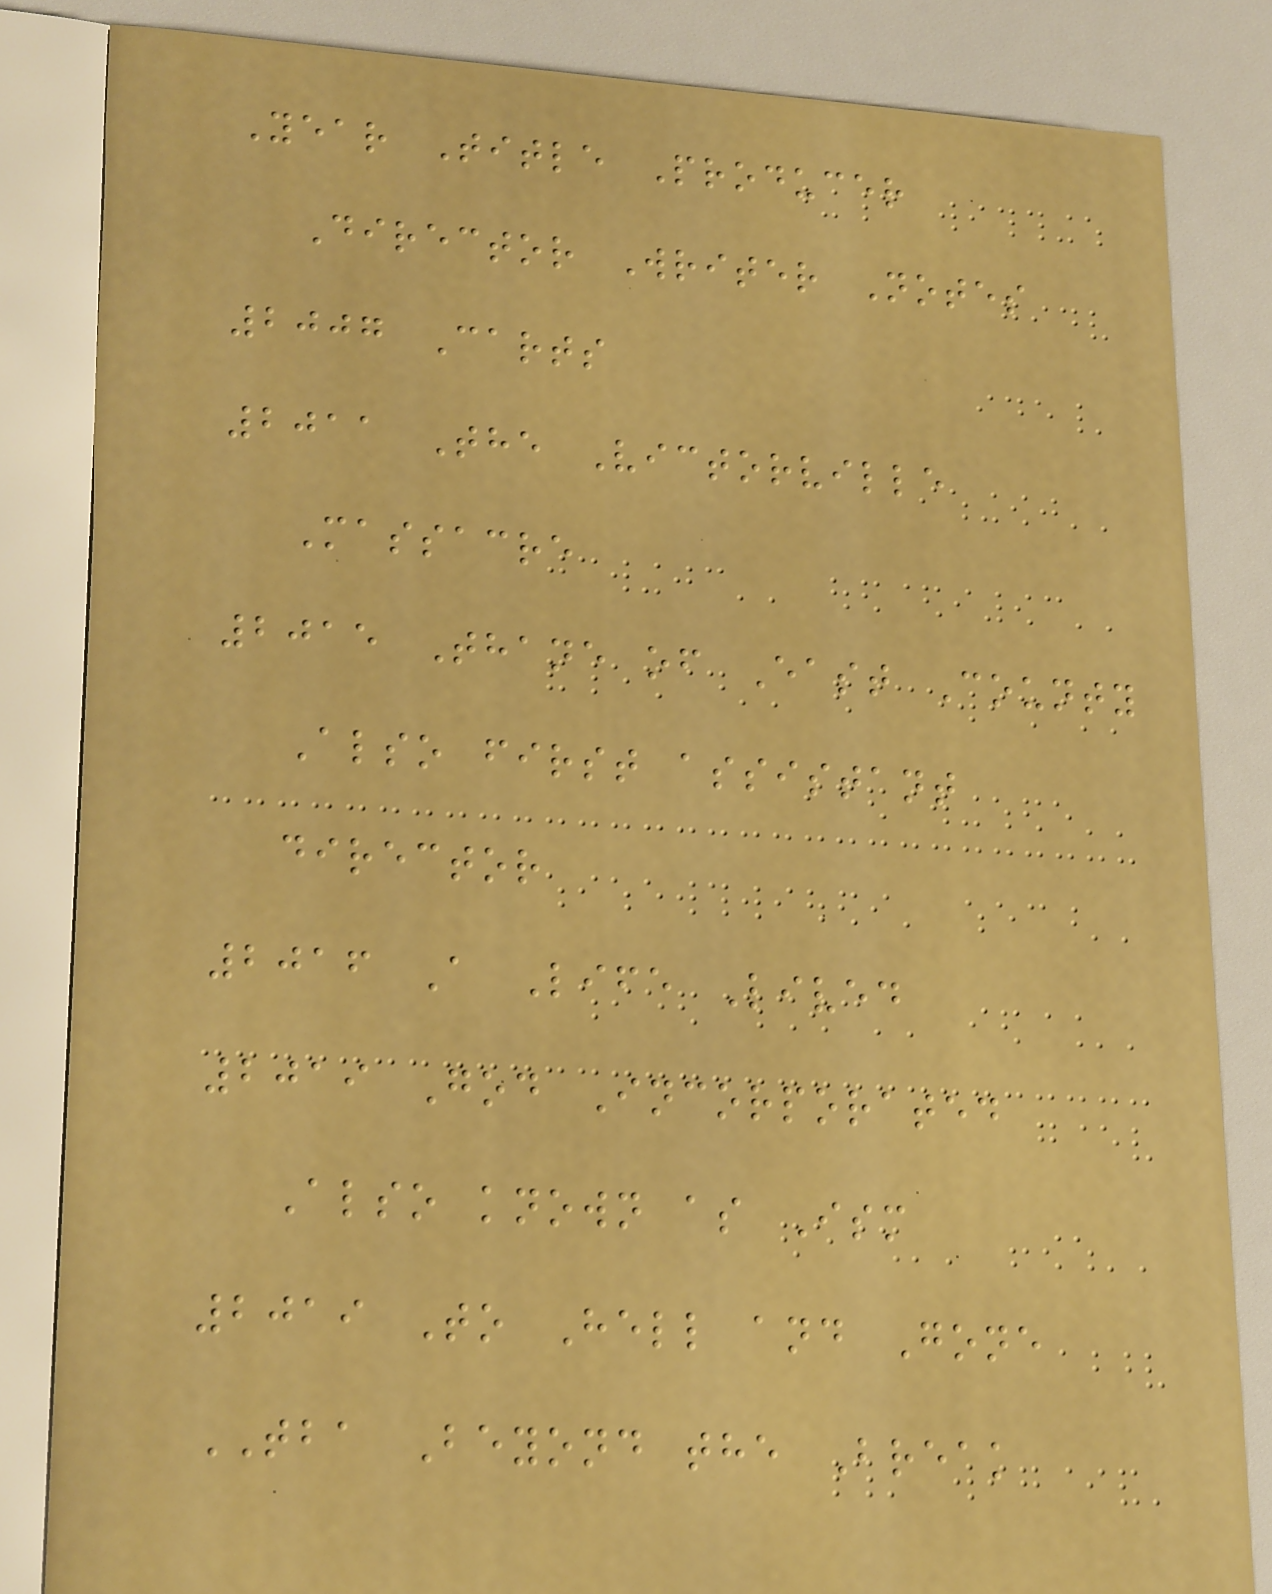Year Title Producer
Director Writer Notes
2007 Carts
2011 The Victorville
Massacre
2015 Thane of East County
Also first assistant
director
2016 A Life Lived
2019 God Incorporated
Also known as Ism
2019 To Hell and Gone
TBA Beyond the Break
